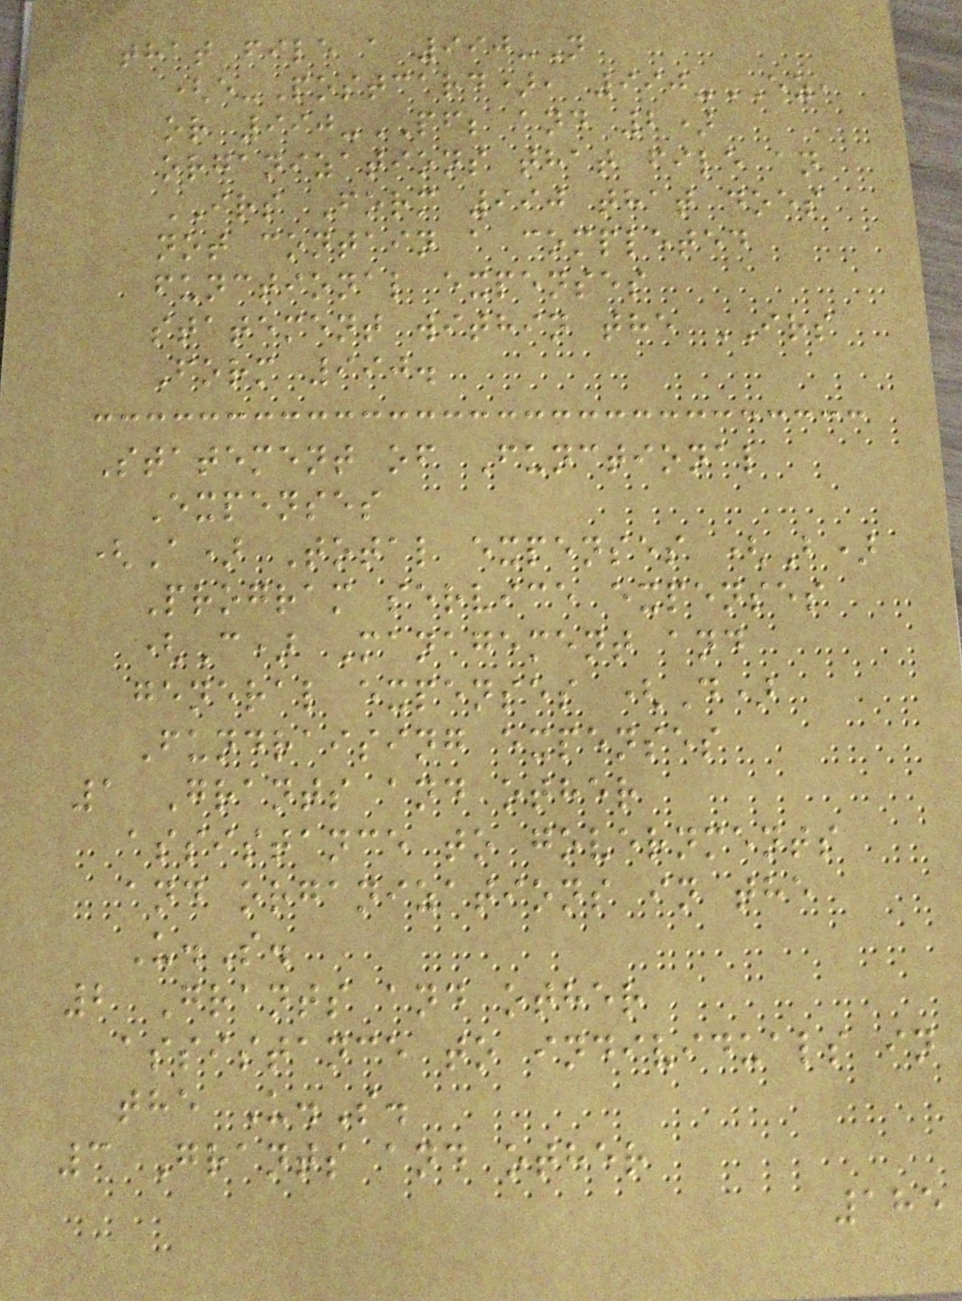that file a 990-N
(e-Postcard), 990-EZ,
or 990-PF; and 2)
organizations that file an
IRS Form 990 that does
not contain a completed
functional expenses
statement within the IRS
Form 990.
Statement of Functional
Expenses
(A) Total expenses (B)
Program service expenses
(C) Management and
general expenses (D)
Fundraising expenses
1 Grants and other
assistance to governments
and organizations in the
U.S.
2 Grants and other
assistance to individuals in
the U.S.
3 Grants and other
185
